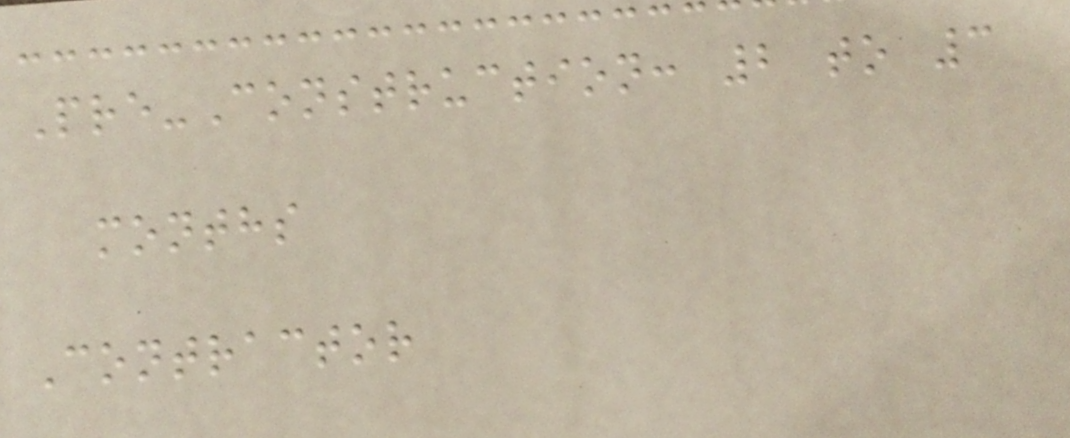Pre-Construction: 2 to 3
months
Contractor
